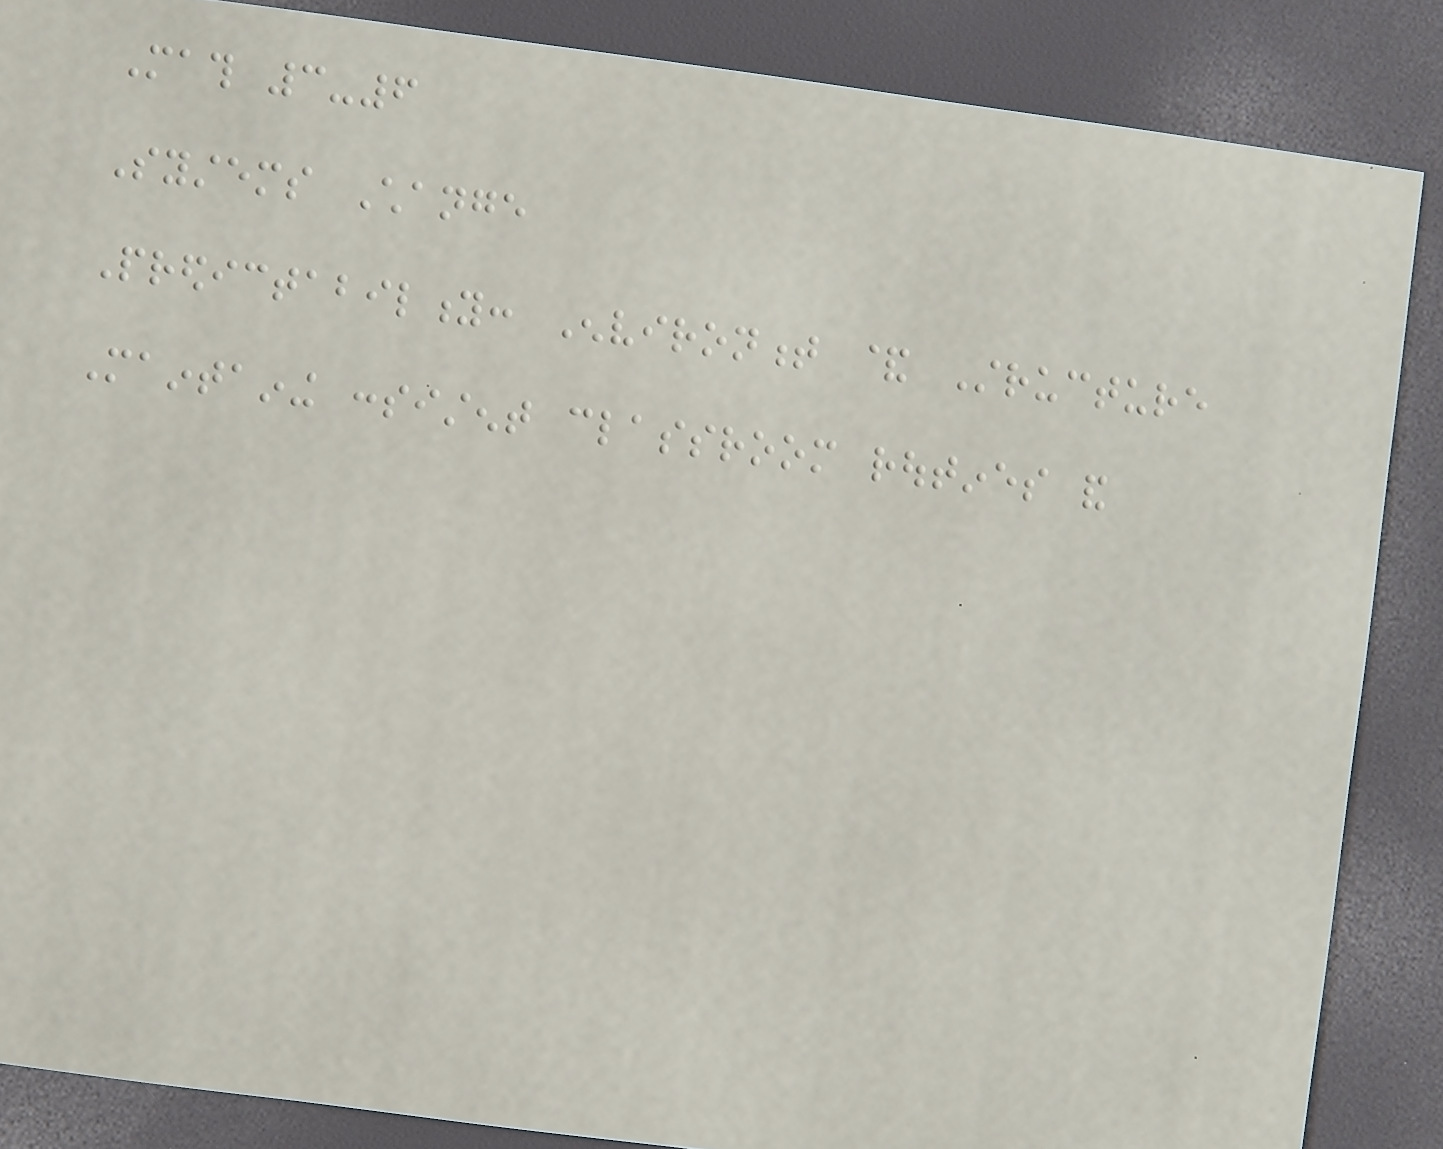Math 3-6
Systems Change
Predictability: Environment & Structure
Maintaining consistent classroom routines and
